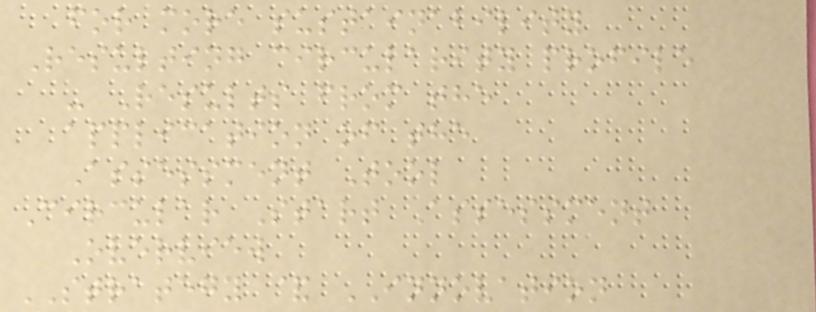for more sustainability
Resulting circularity profile
- Results from the
application of the
Assessment Tool
Circular Start Assessment
Overview
STRATEGY & INNOVATION
